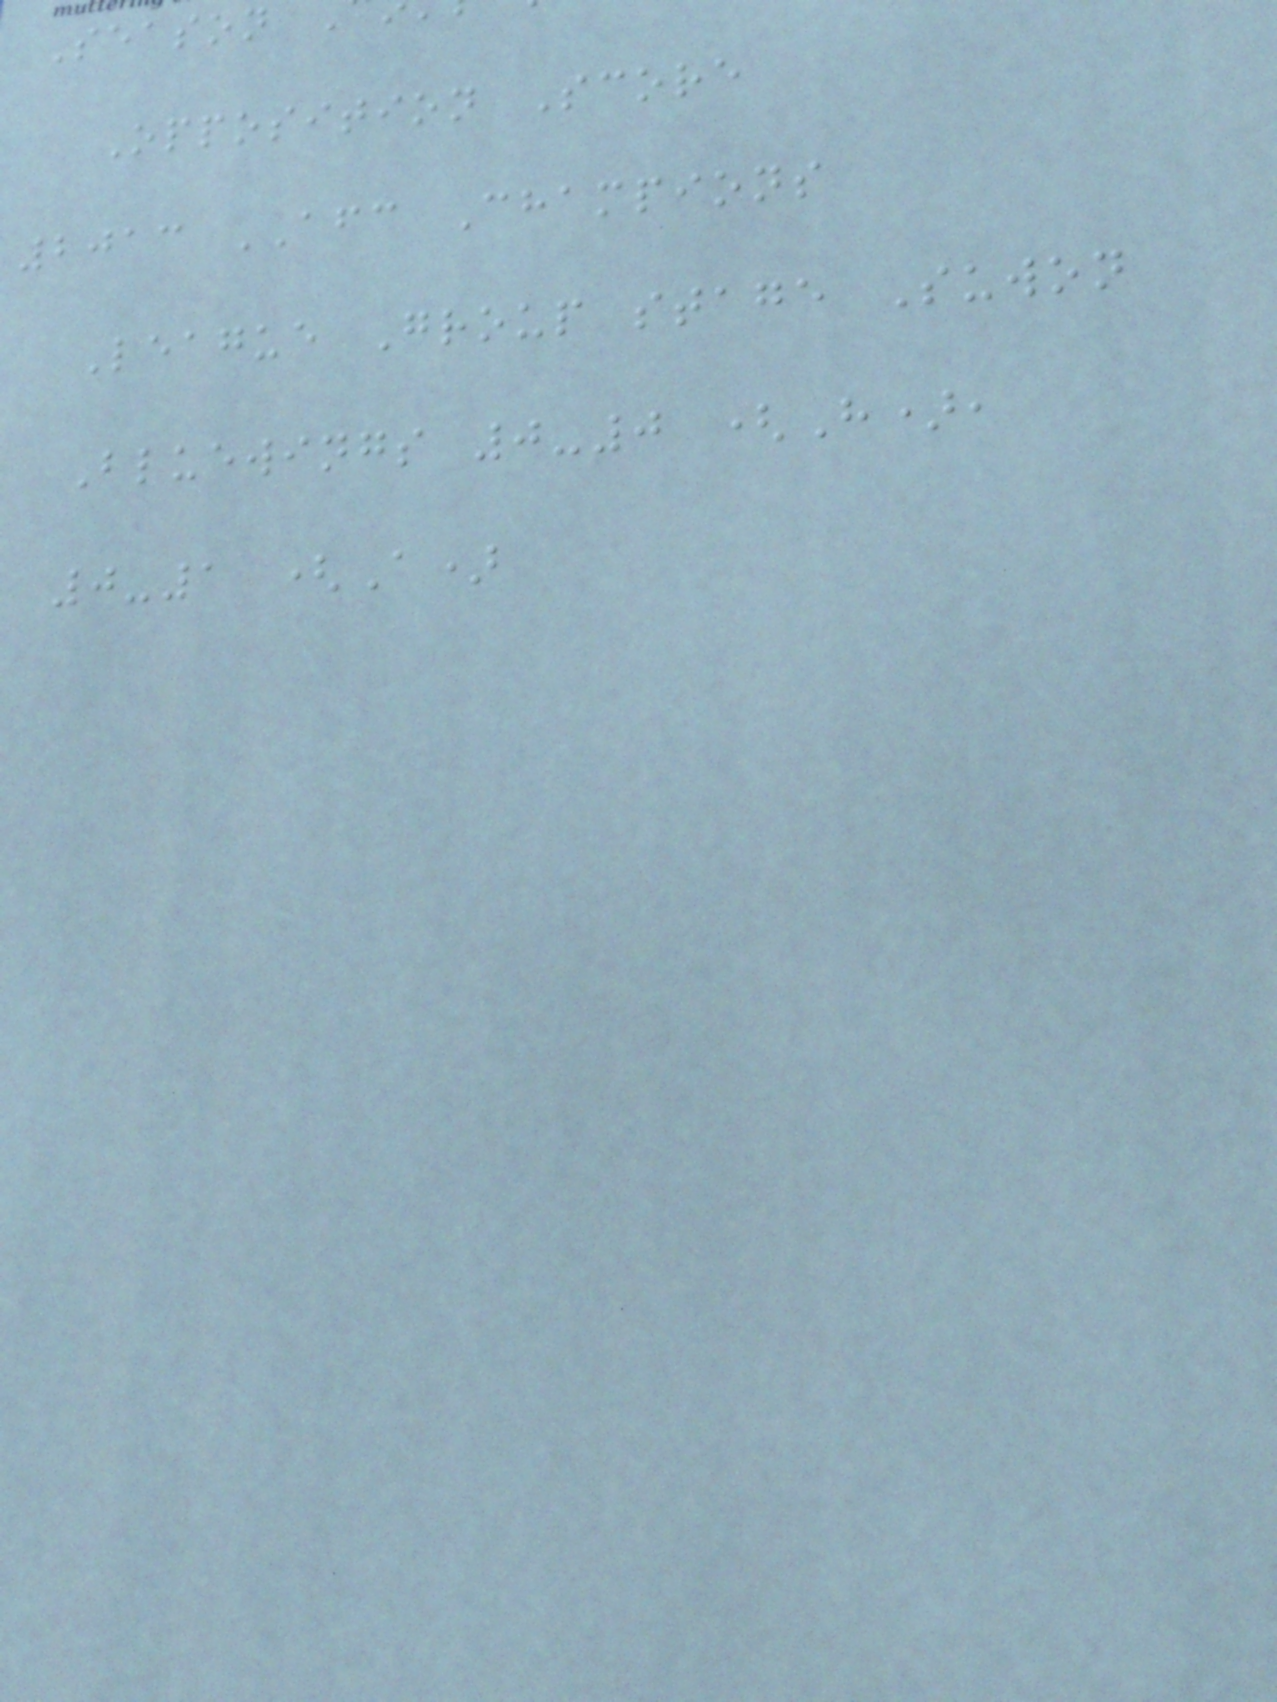Season
Opposition Score
2013 AFC Champions
League Group stage Suwon
Bluewings 0-0 (H),
0-1 (A)
